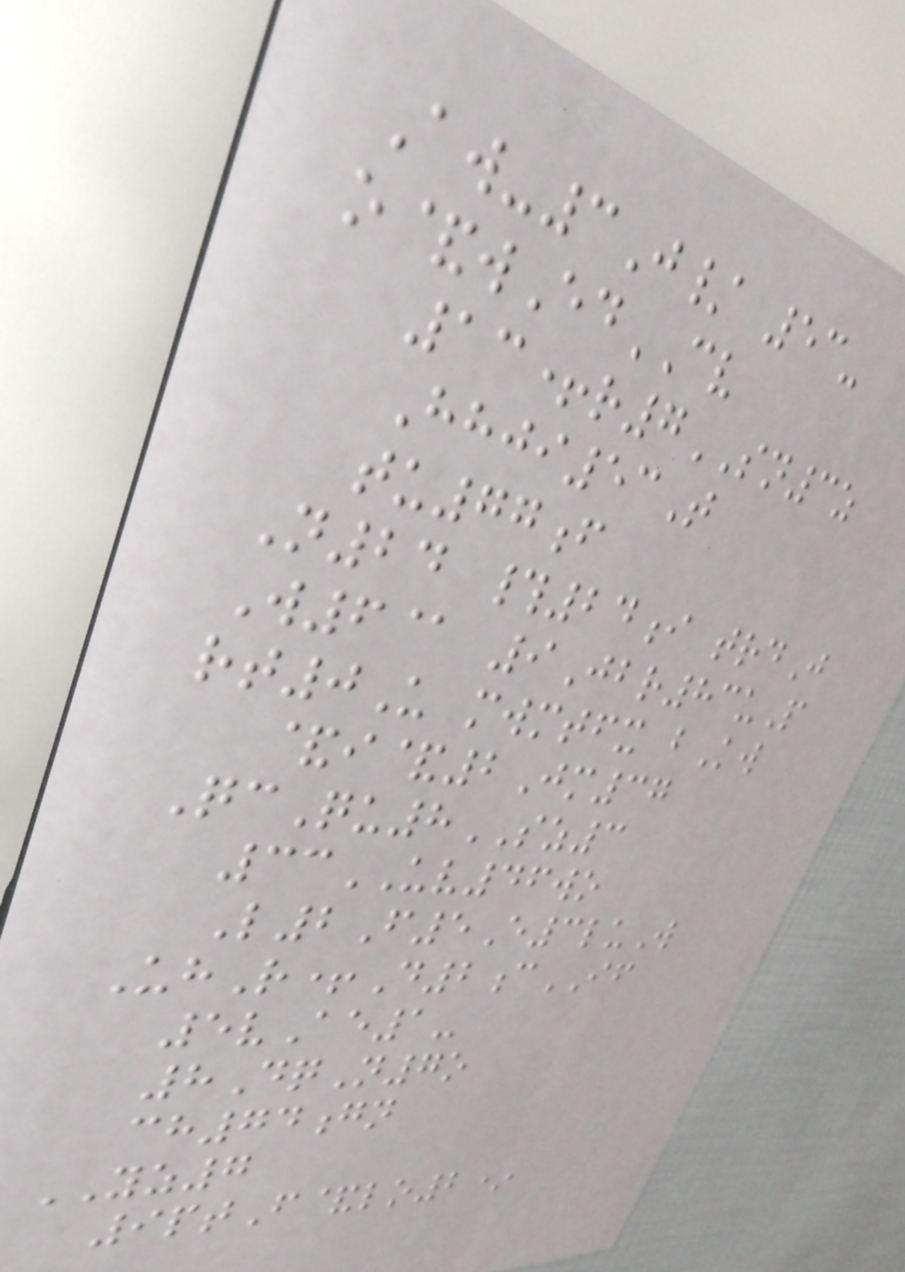Aw-3J/ 53-
o&wEdCV
13+r7SN3z
Hhji53T
tu77f
N24 #24i trdJ
W6@ 9Jbr83uP
rt0U mwmtfx bKw
&i&2Jm37
QcQu8SZ3
33UV46wo
L2F5E3luW
UhR+D2cIF
5vAe1-
8DqN7o
ch74gn
YZ7
9ptF&lo2*
